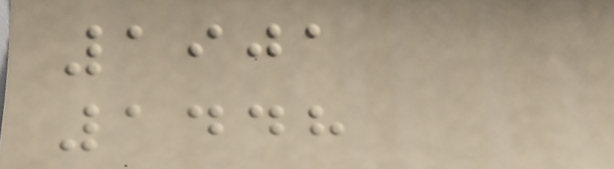1901
1448
